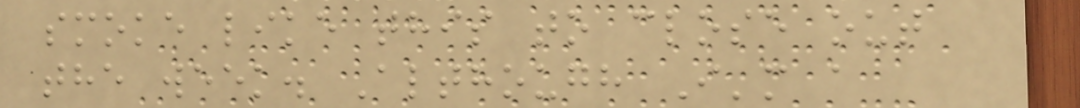smoke like this to close out
the week. Although I'm a
